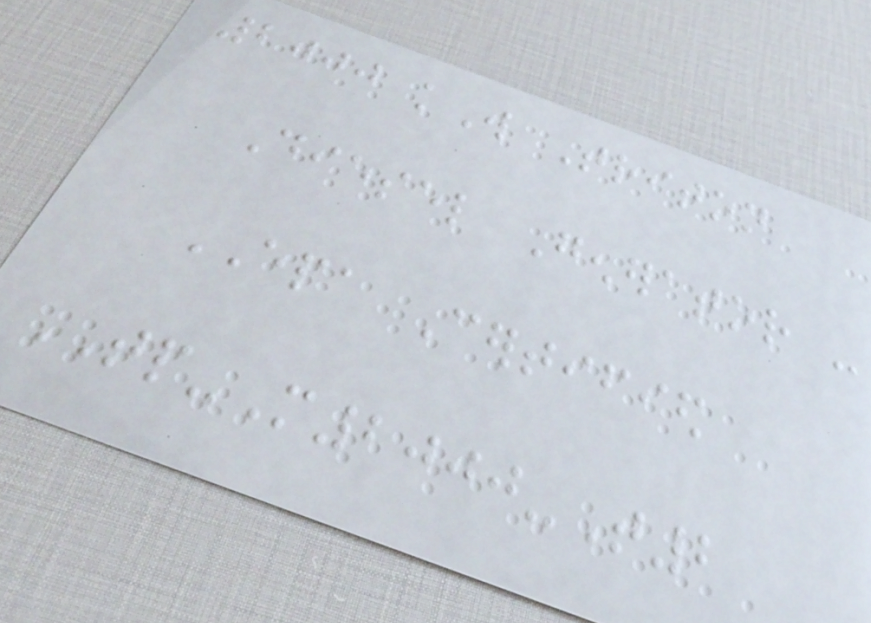2000 kW Triton
Diesel Generator -
EPA Certified
TP-M2000-T2
